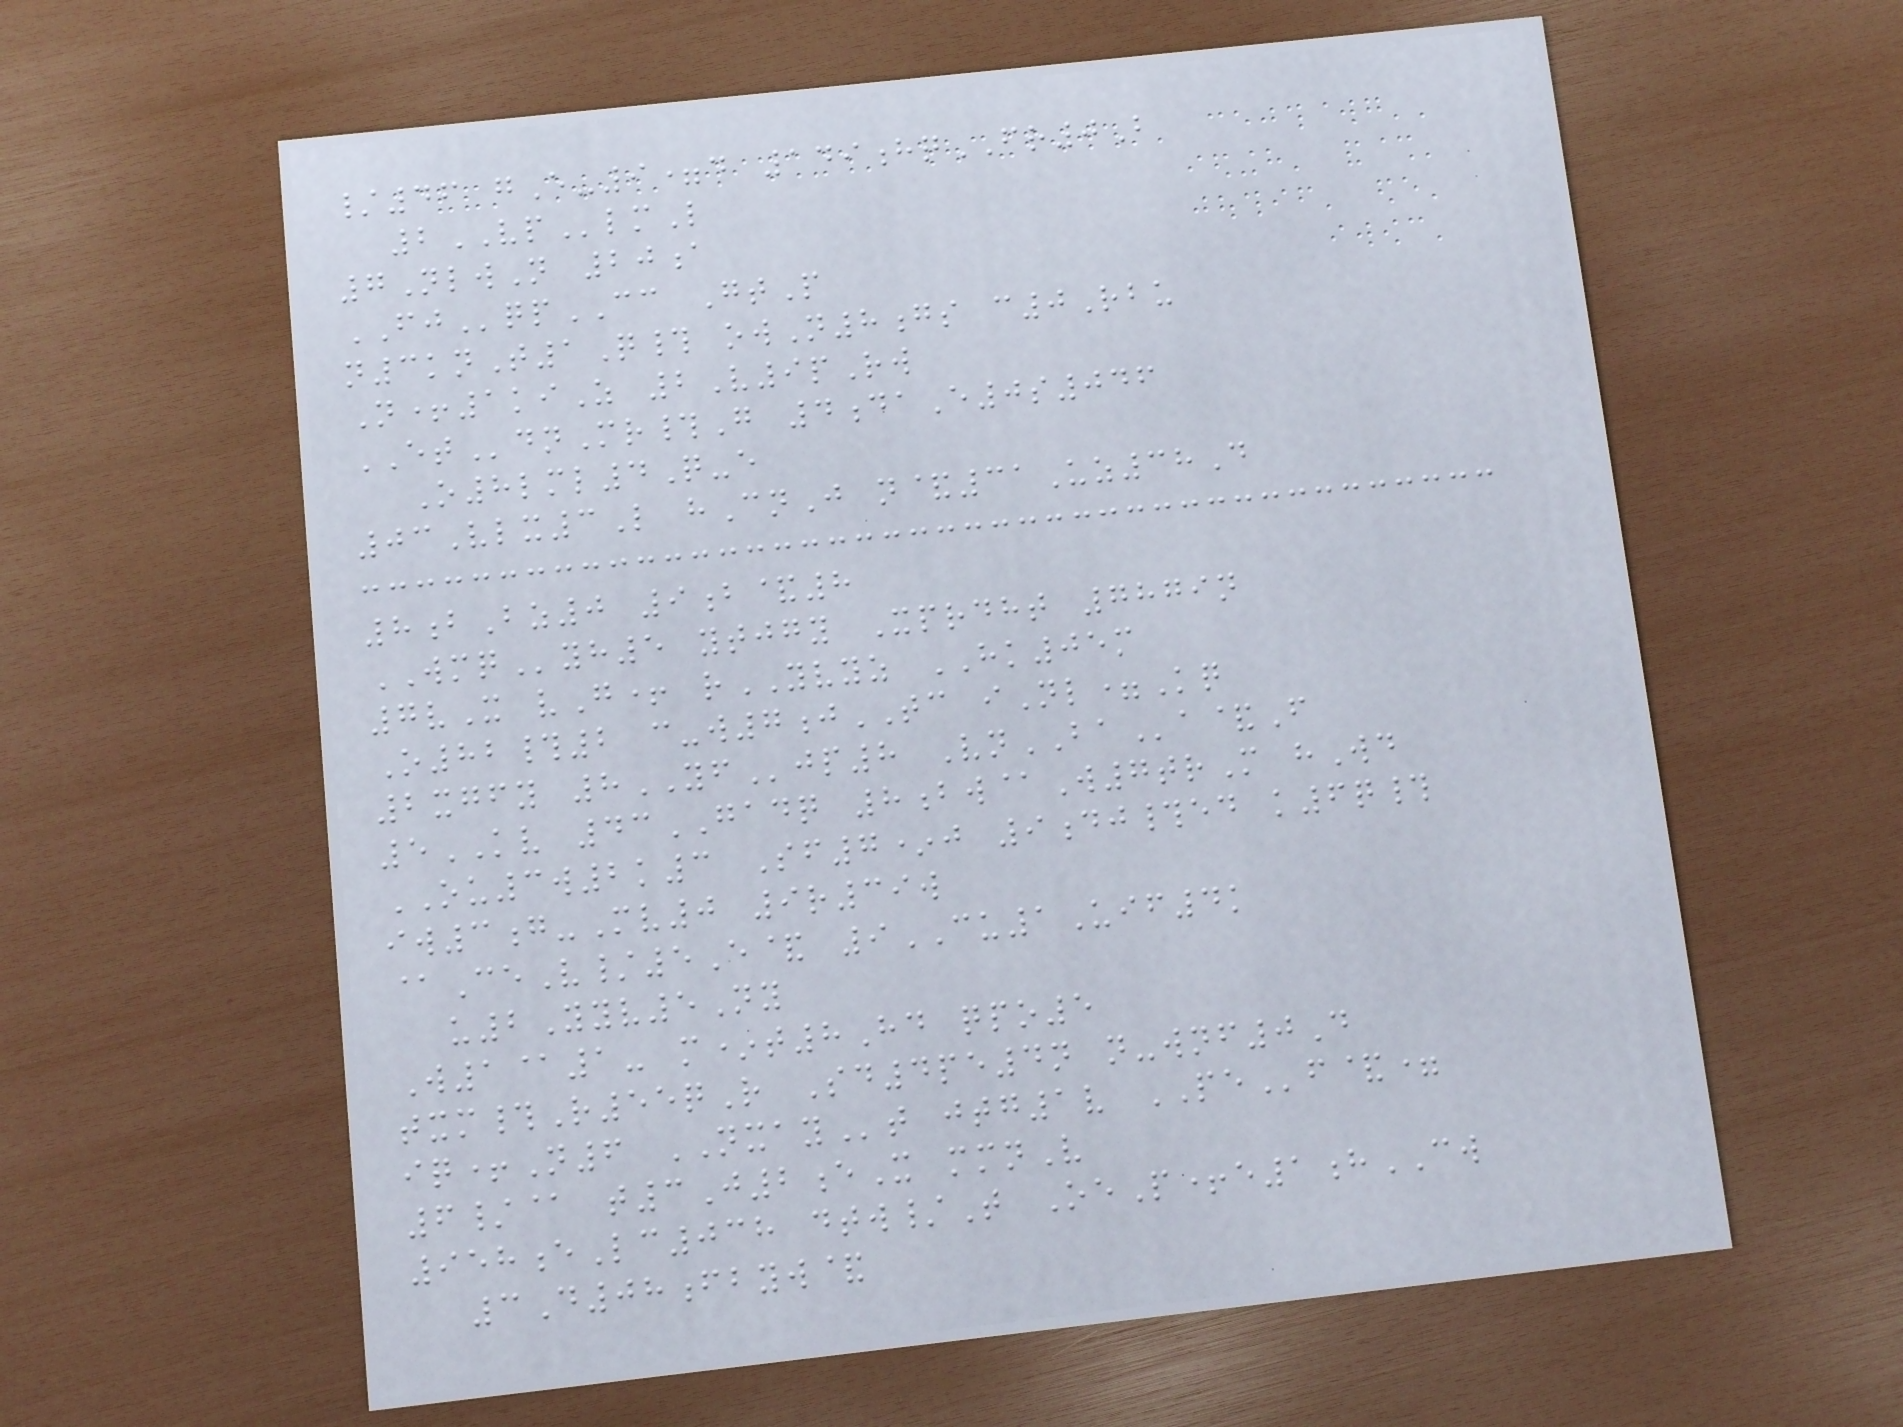/46 gE-9=d 149hqFR0B
2VPlmL
7NlwN 20a
FJqpCC GtP
n3knT1Q# owN8gs c0Rbu
N+1kiZ 2V9pRw
ETdnMr#G 4daE0s046
O8lml4Q-e
03Vlx3L hCnJ n&31Uz38D
8bBz0 9b&8
WMQyh5 ytjgy Xprdht 7879n
7vX vG+ rYVYZ HK05m
O82#2 c-w7jTC iNl=Kq
2xgfy 8YFjp8 VnBAa&F
5KV 43GADQ 8bw@W7trM hWd
OU3w2k3 Sf7*j 9dj#ed k6q#
iw3g-Mv0 9r39w
@CeV/5E& 9CU1Uif4k
u2Yyv5Ny
W1@1- m*t8Hd qpo5
txm#R55qR Sd4pe4n n-wnf0D
iq+N6 NXAYt jtg1v PEf&=
6/@ t3J2eX mmnV
958eLc038 dtw/T OeP+e1hCW
3D08fbyw&
